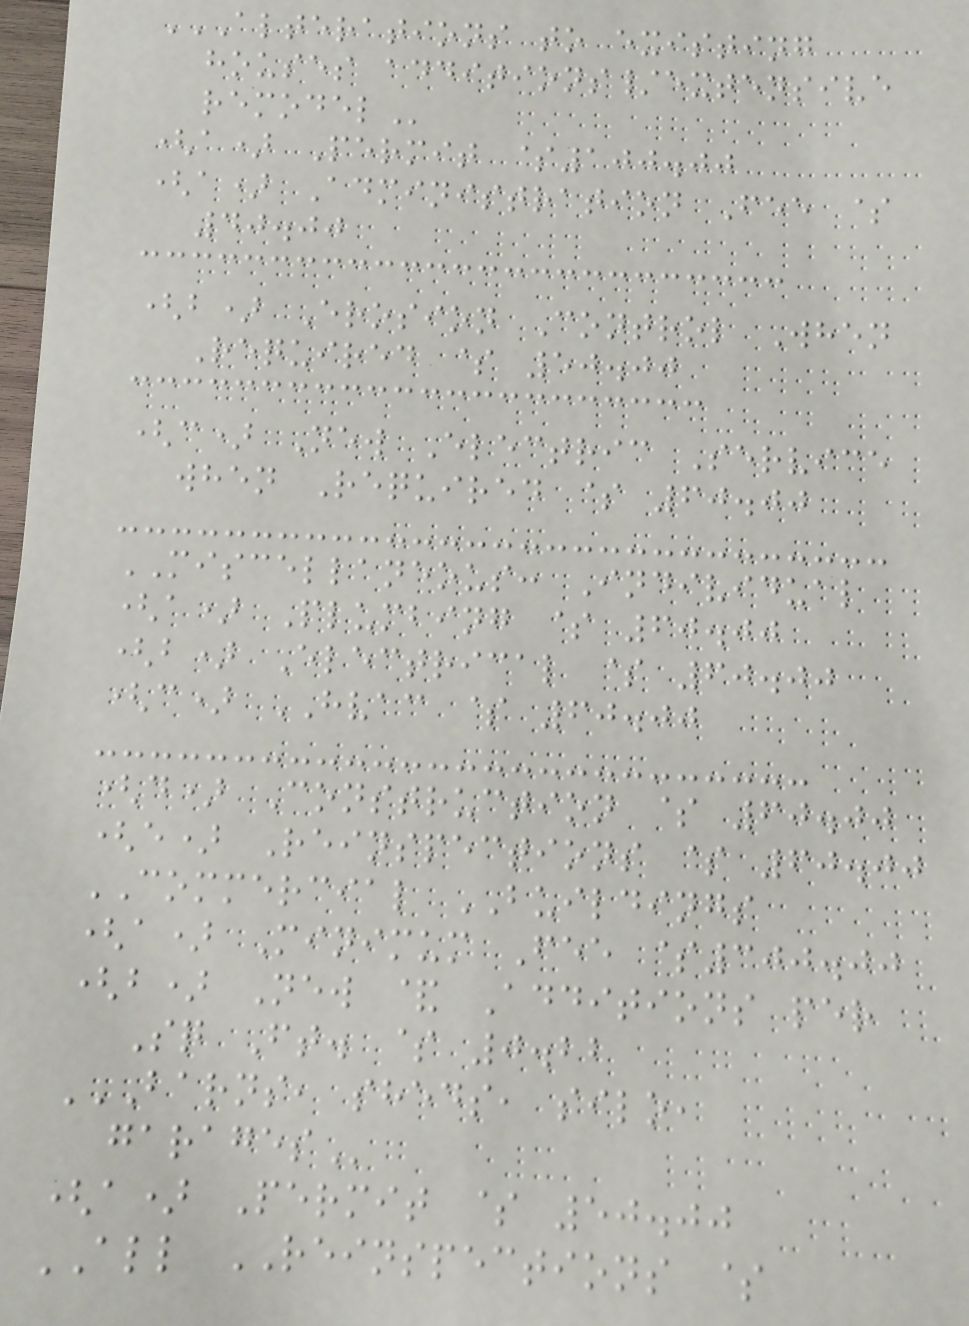ALTERATIONS TO EXISTING
HOUSES ADDITIONS/EXTENSIVE
REMODEL
(a) Permit $100.00
(a) Administration Fee $
40.00
(b) Erosion Control When
Required $ 50.00
(c) New Electric Service
when Required $ 60.00
MISCELLANEOUS: Individual
(a) Plumbing $ 60.00
(b) Electrical $ 60.00
(c) HVAC $ 60.00
(d) Construction $ 60.00
(e) Reinspections $ 60.00
COMMERCIAL BUILDINGS
(a) Minimum Fee $300.00
(b) New & Additions per
Sq Ft. $ 0.22
BARNS, SHEDS, SILO,
GARAGES
(a) Permit $ 50.00
ALL REINSPECTIONS $
